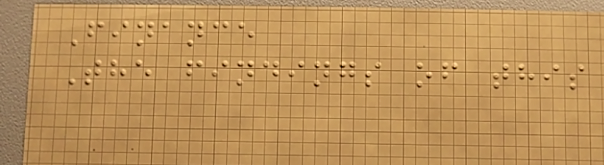Finance
The findings of this
